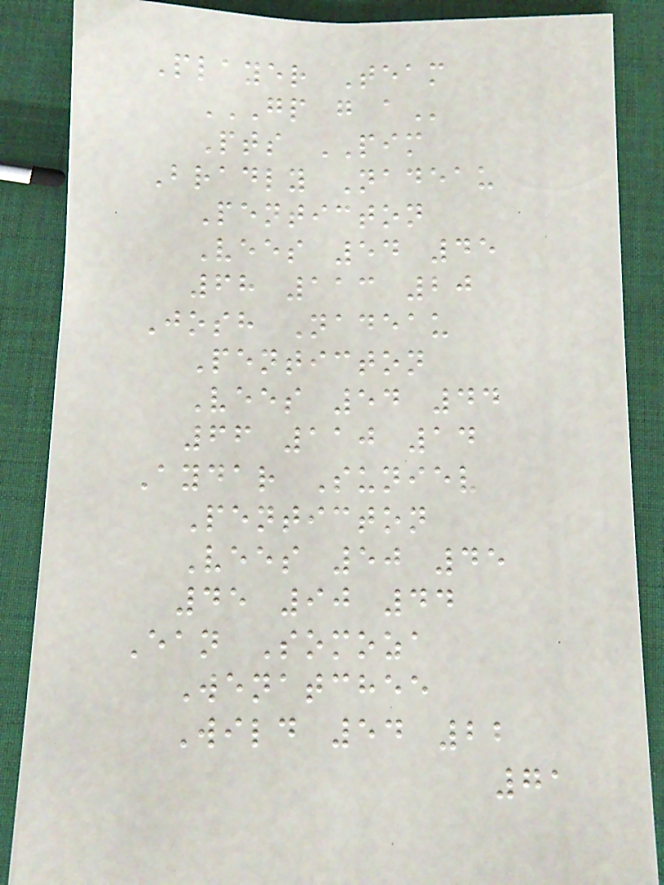Player Team
GP G A
Pts PIM
Bradly Nadeau
Penticton
Vees 54 45
68 113 20
Josh Nadeau
Penticton
Vees 54 44
66 110 14
Aydar Suniev
Penticton
Vees 50 45
45 90 44
Ean Somoza
Wenatchee
Wild 54 22
71
